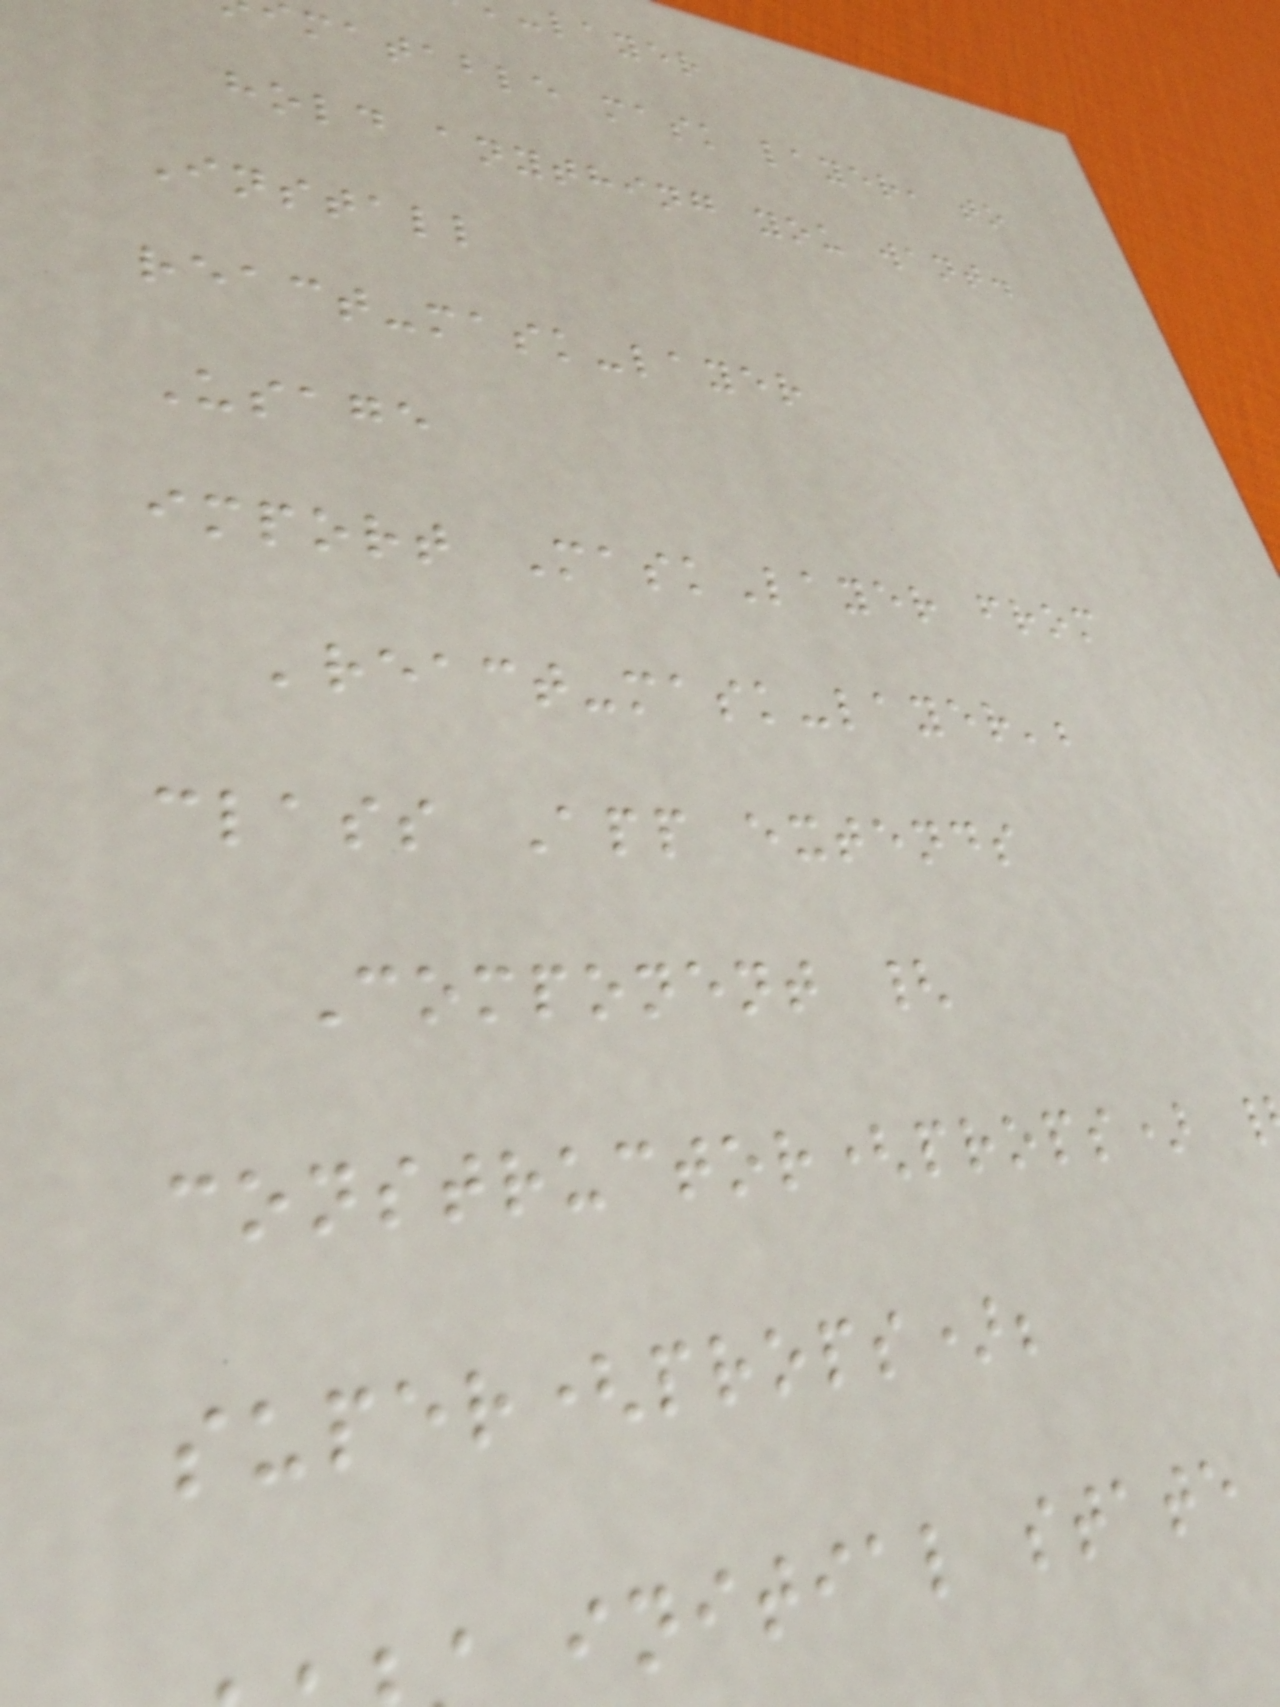layer
matable mask layer, to
hold anything you want.
Install
react-mask-layer
Usage
import MaskLayer from
'react-mask-layer';
class App extends
Component {
constructor(props)
super(props);
initial state
